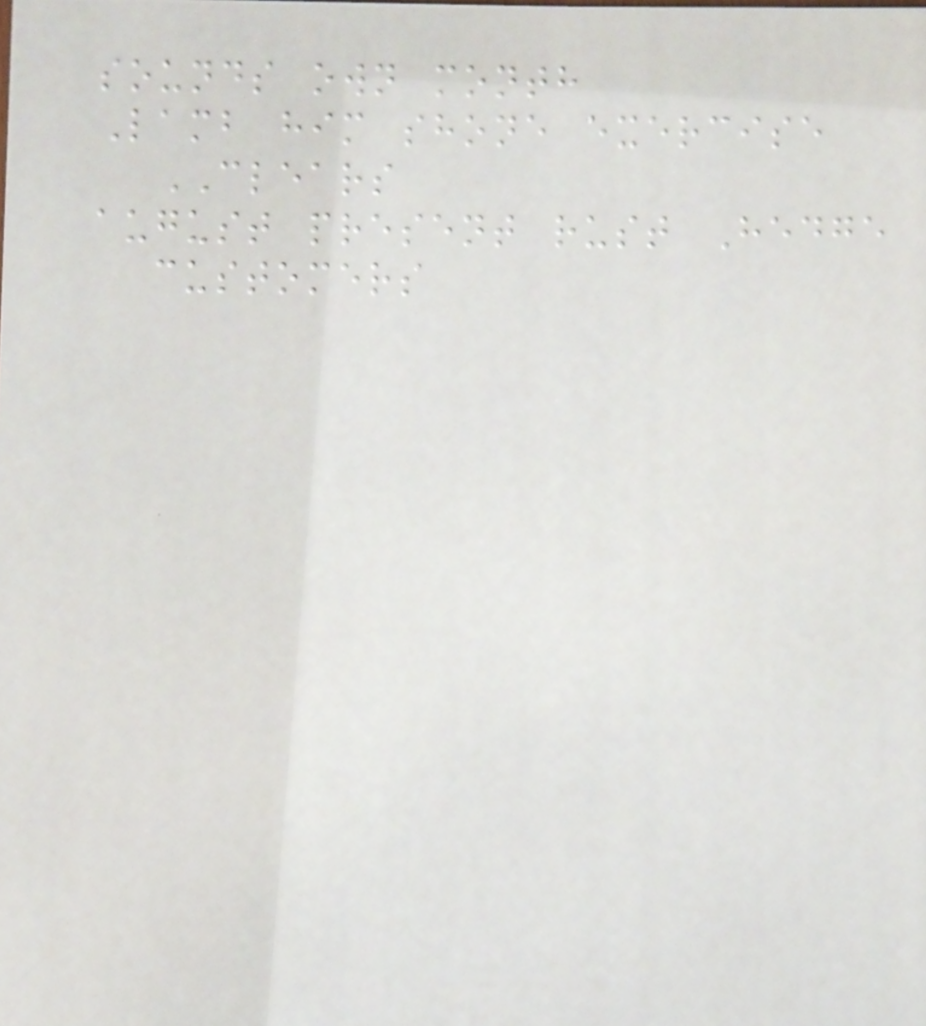sounds own month
Lamb him shone exercise
CLEARS
august present rust Hedge
customers
